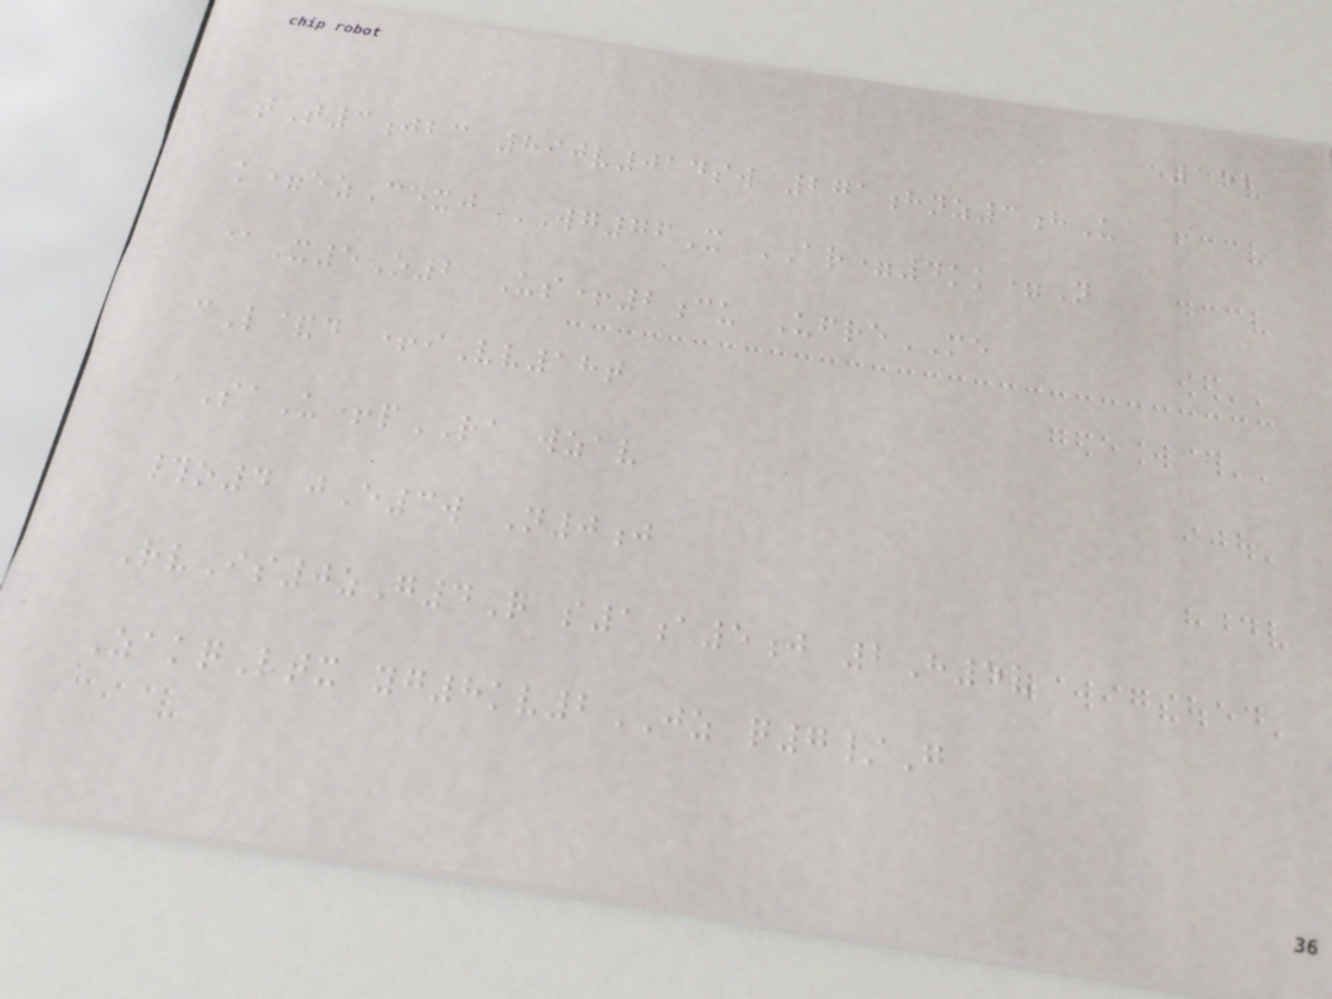152
tT3jbc 890v014sw 271hnz3hU
k=ezCexj WG76X AR=4kk=N
@X5O2 Us+2cu UfreME
cL&d +iVv18t
aSaU+pRA wzav
#o4 jE3w N0j
RvIs0zG4Q s1a5j 2H5v
ZakqLtx yg8kv2JZ q7/G
